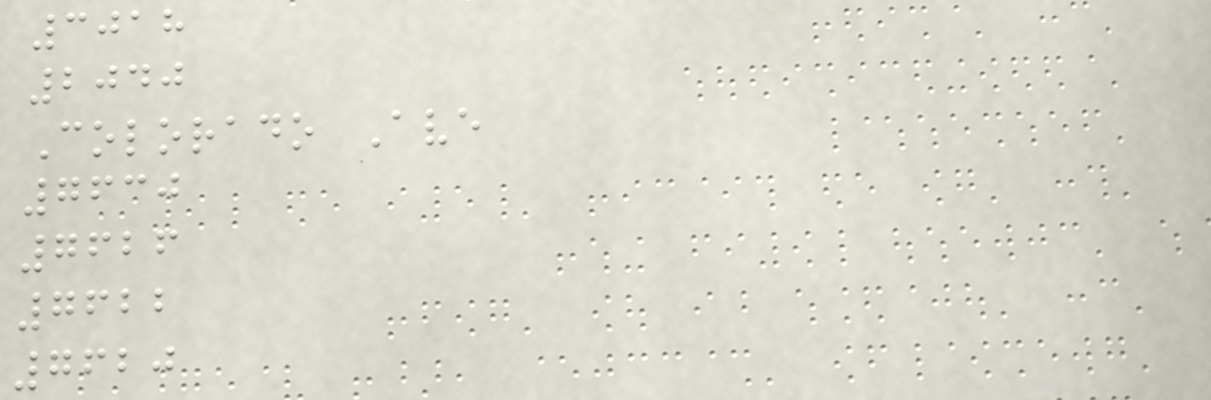3018
2040
Colorado Ave
7630
7626
7622
7620
